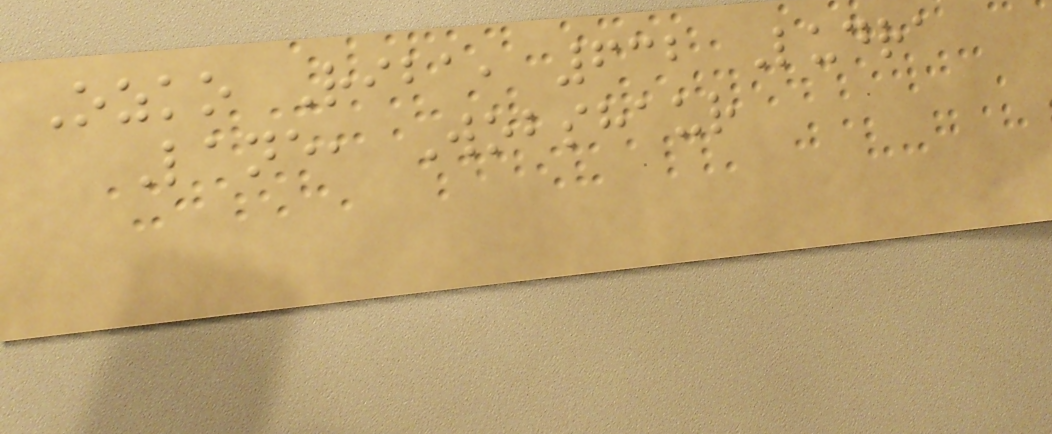Ozko Riba, 632 Ludra
Lane, Wobshaur
